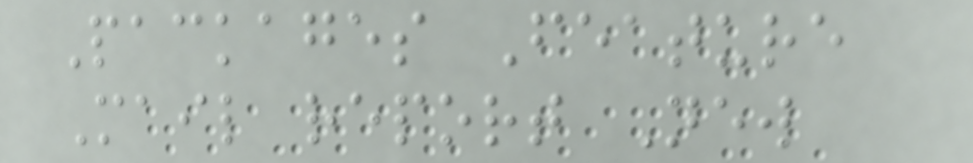Packages Feature
Mail report New
